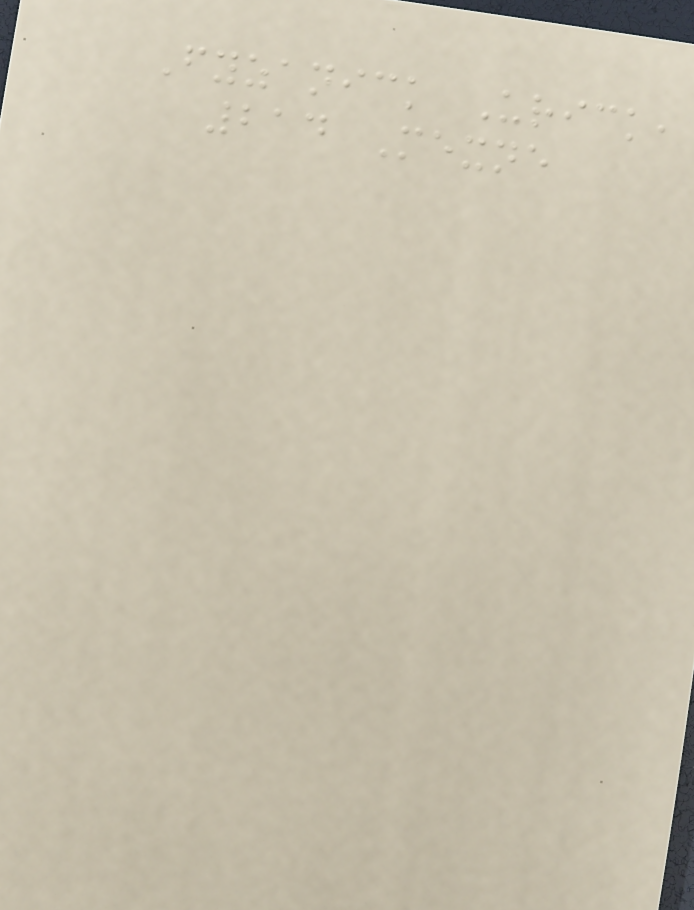Fyzanick Urick,
214 Mexne
